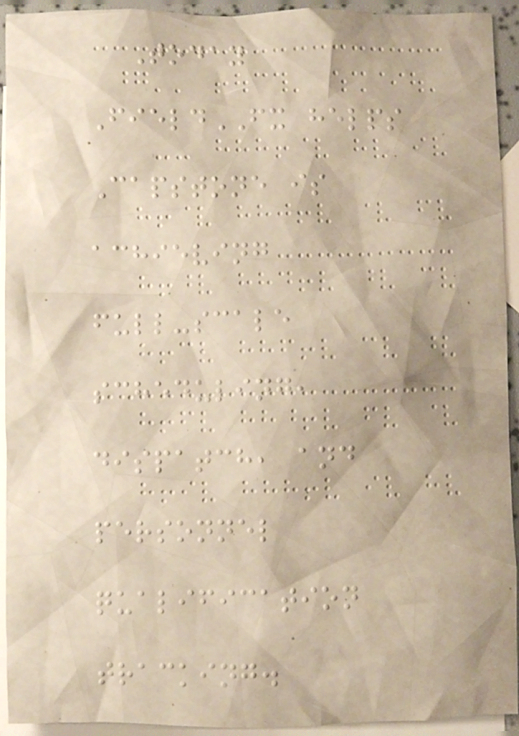Today
FieldFX helps
Capstone is
achieving
full-scale
scheduling,
dispatch, and
personnel
qualification
tracking.
